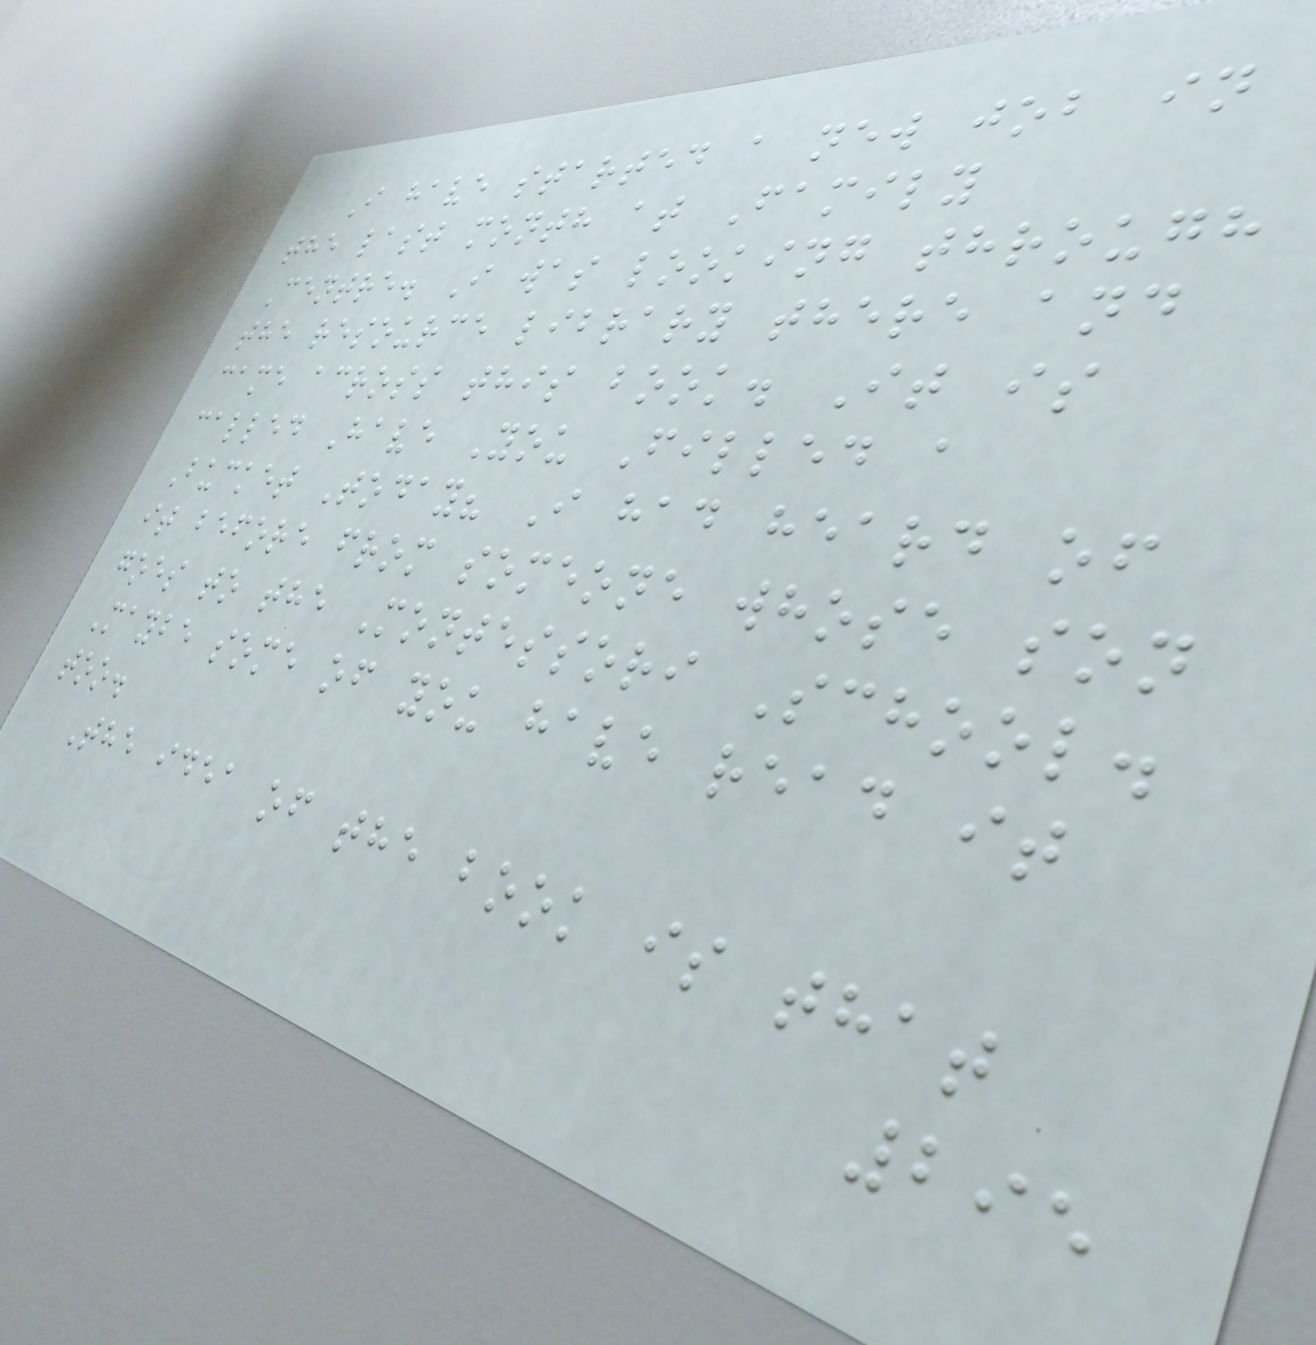I have started a new job in
the last month at Family
Centre. I was looking through
the resource library there and
came across this book. It is
called Have You Filled a
Bucket Today? I had heard of
it before from someone whose son
goes to the Montessori School.
Maybe some of you have read it
too.
The idea of the book is that
295
